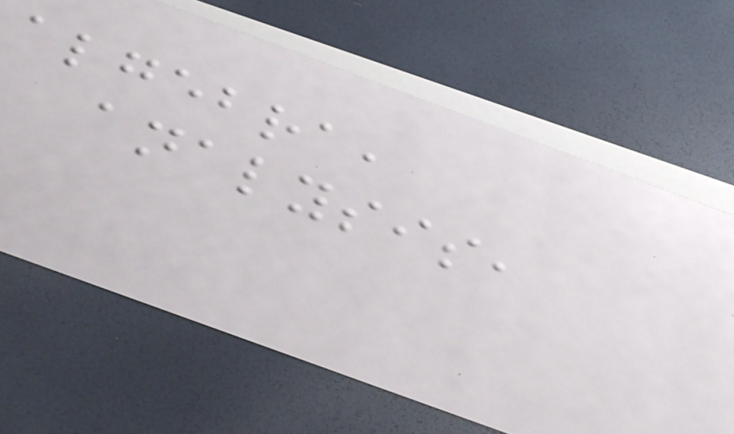algebra,
analysis,
